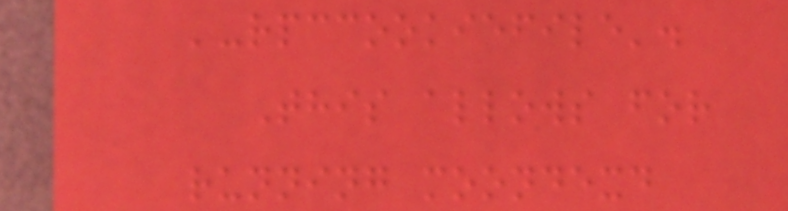'-rpccookiefile'.
This allows for
running moondexd
